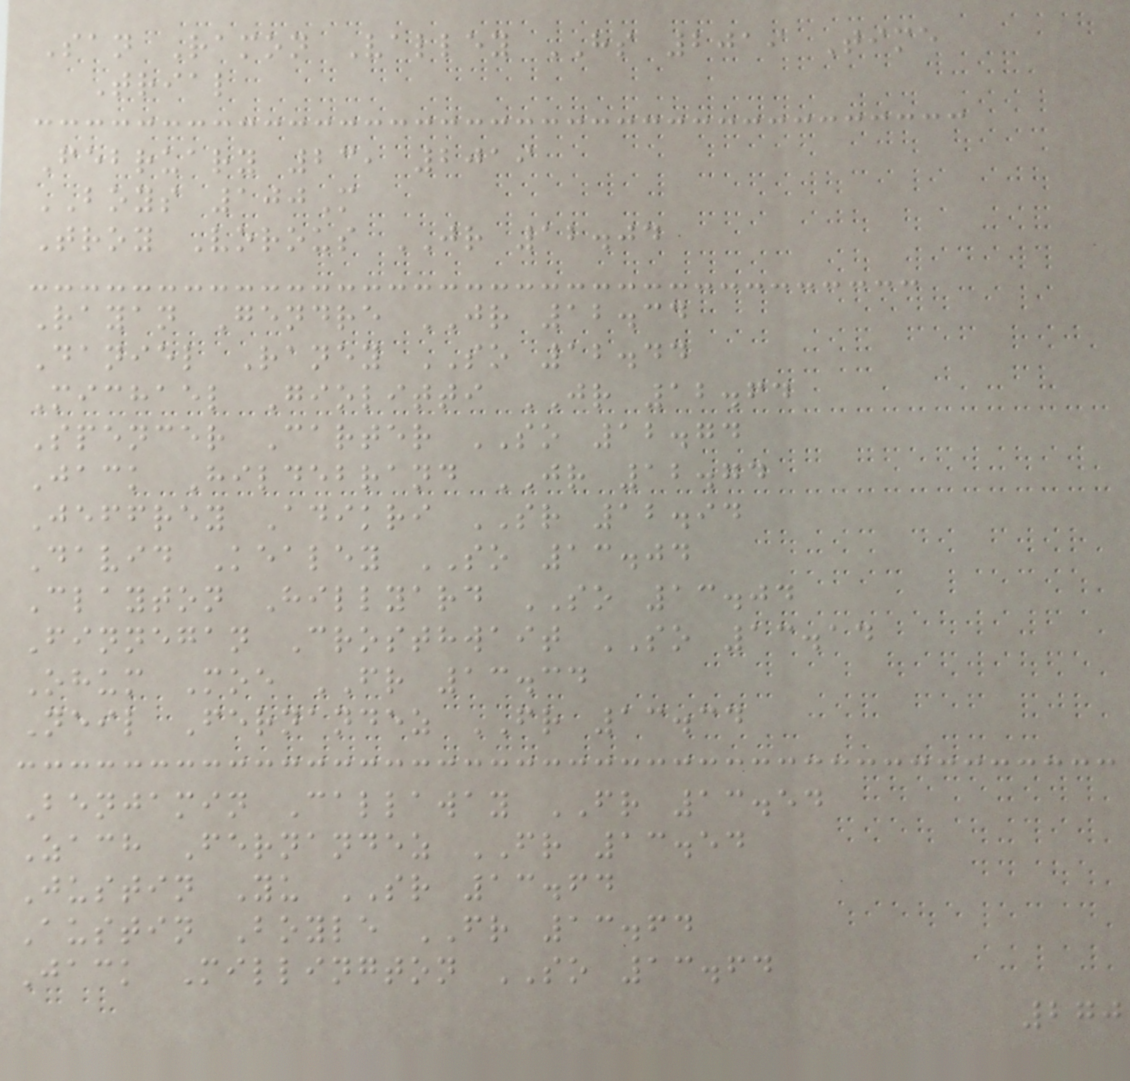San Ramon Valley HS 2019 Time
Trial
February 23, 2019
BOYS 100M
Troy Vorous JR 12.04
Rayan Gendre JR 12.34
Daniel Raney SO 12.44
Michael Giolitti JR 12.64
Spencer Carter SO 12.74
Jack Hildebrand JR 12.74
Jeffrey Adikri SR 12.94
David Kealey SO 13.04
Clayton Hillyard SO 13.04
Finnegan Crosthwait SO 13.14
Ohum Moe FR 13.34
Neil Fernandez FR 13.34
Benjamin Callaway FR 13.54
Zach Fernandez FR 13.54
Justin Yu SR 13.64
Austin Boyle FR 13.64
Jack Millington SO 13.64
270
